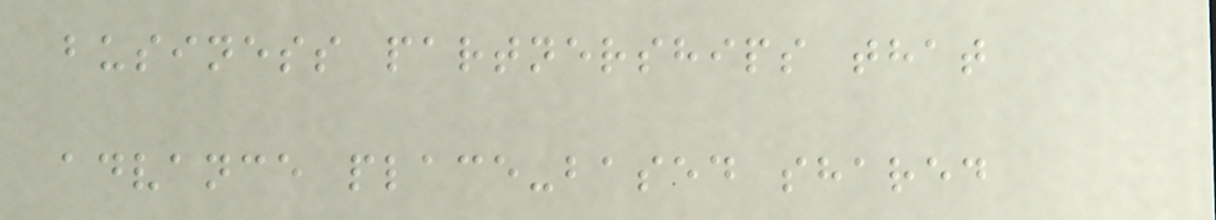business partnerships that
advance place-based shared
